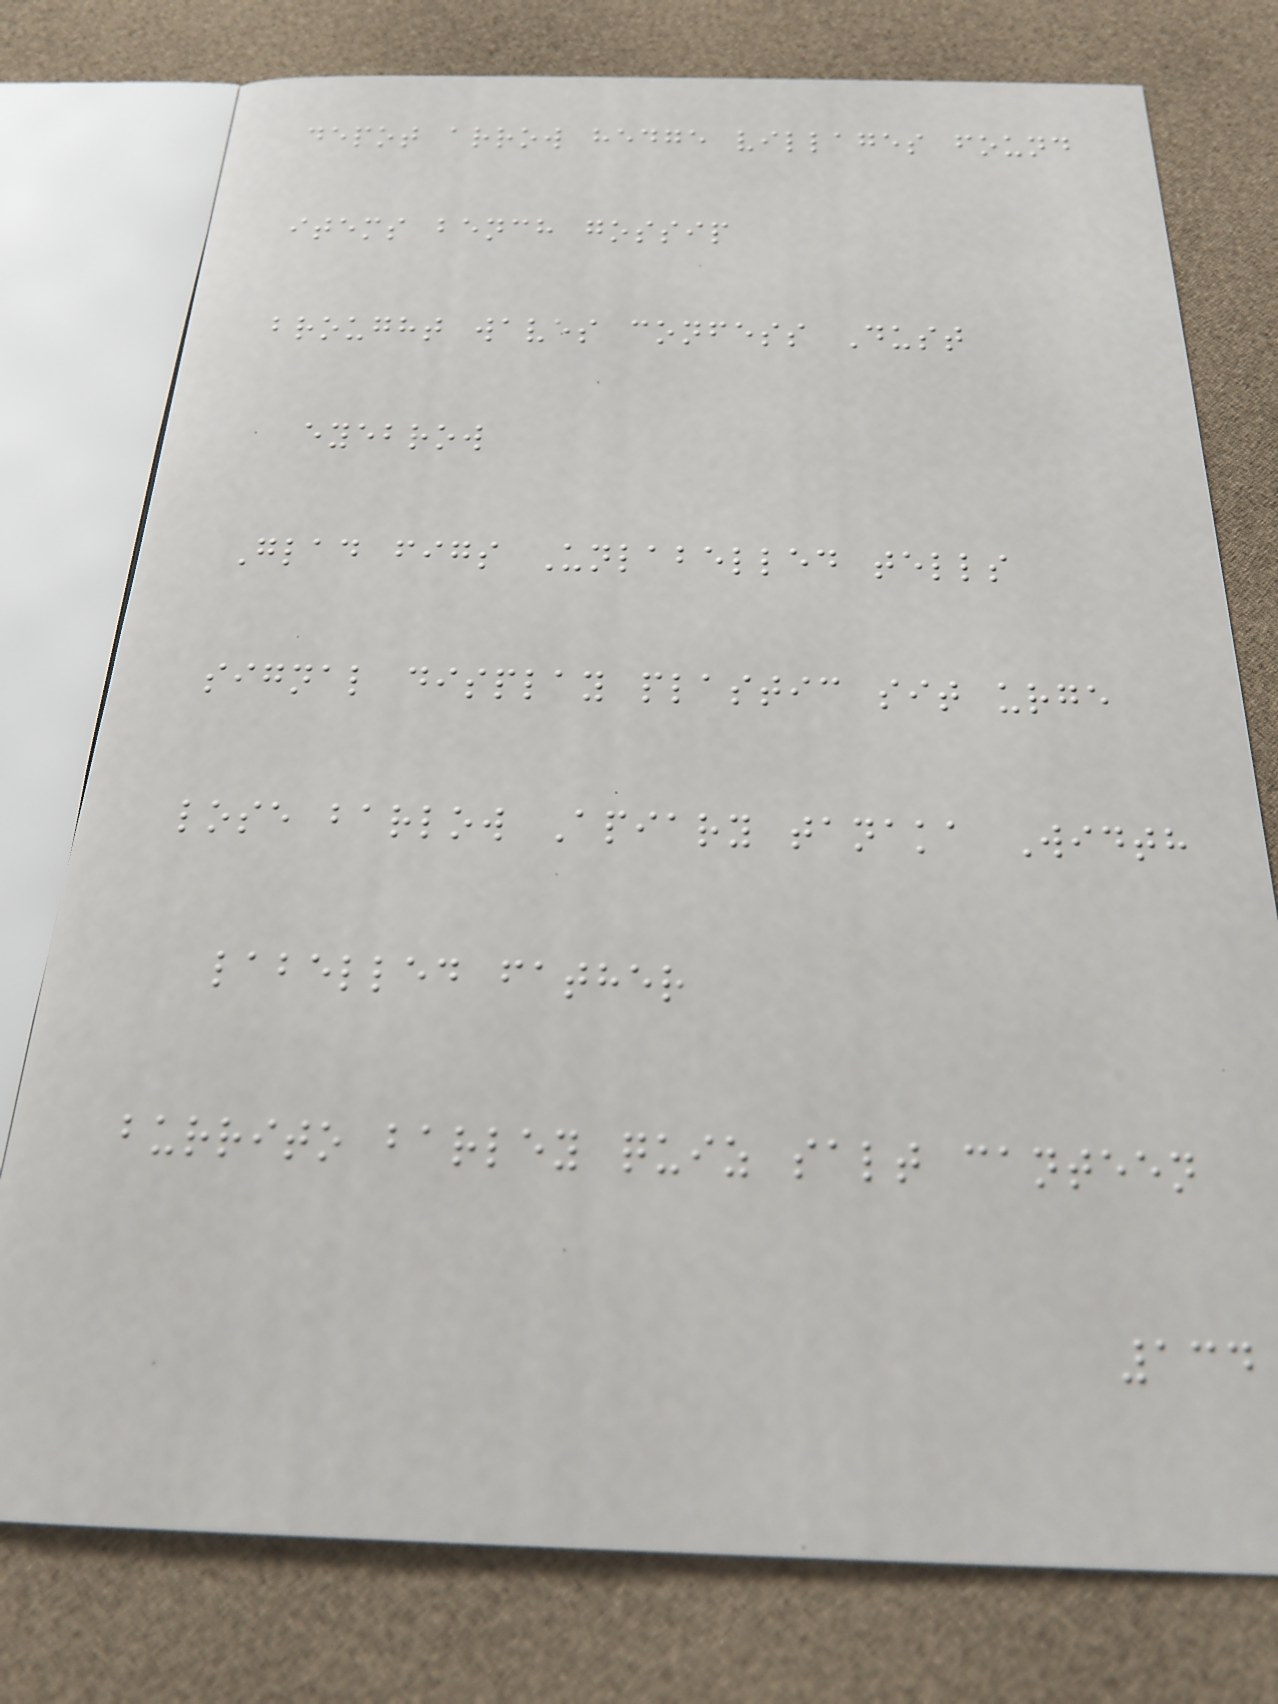depot arrow hedge villages found
items bench gossip
brought waves confess Dust
eyebrow
Glad figs Unlabelled tells
signal display plastic sit urge
lose barlow Apiary tanaka Width
labelled father
burrito barley quiz salt canteen
134
